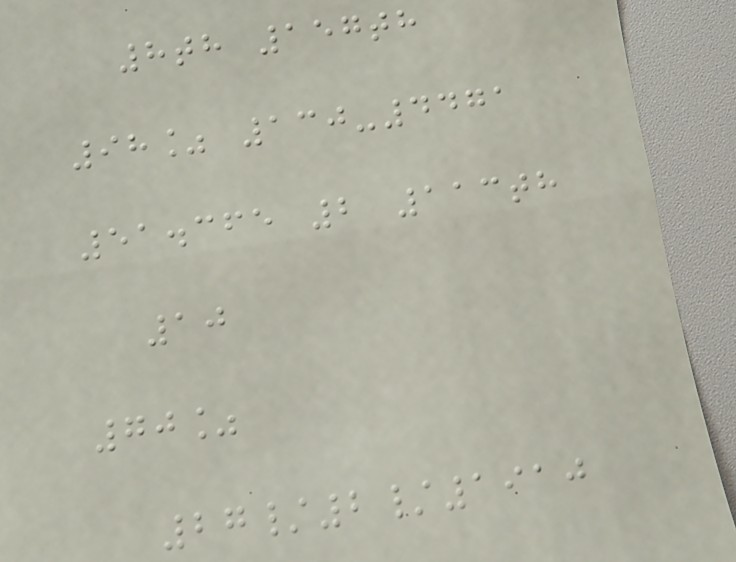8th 157th
98% 130-4471
51.365 2 113th
10
70%
27/2/1910
